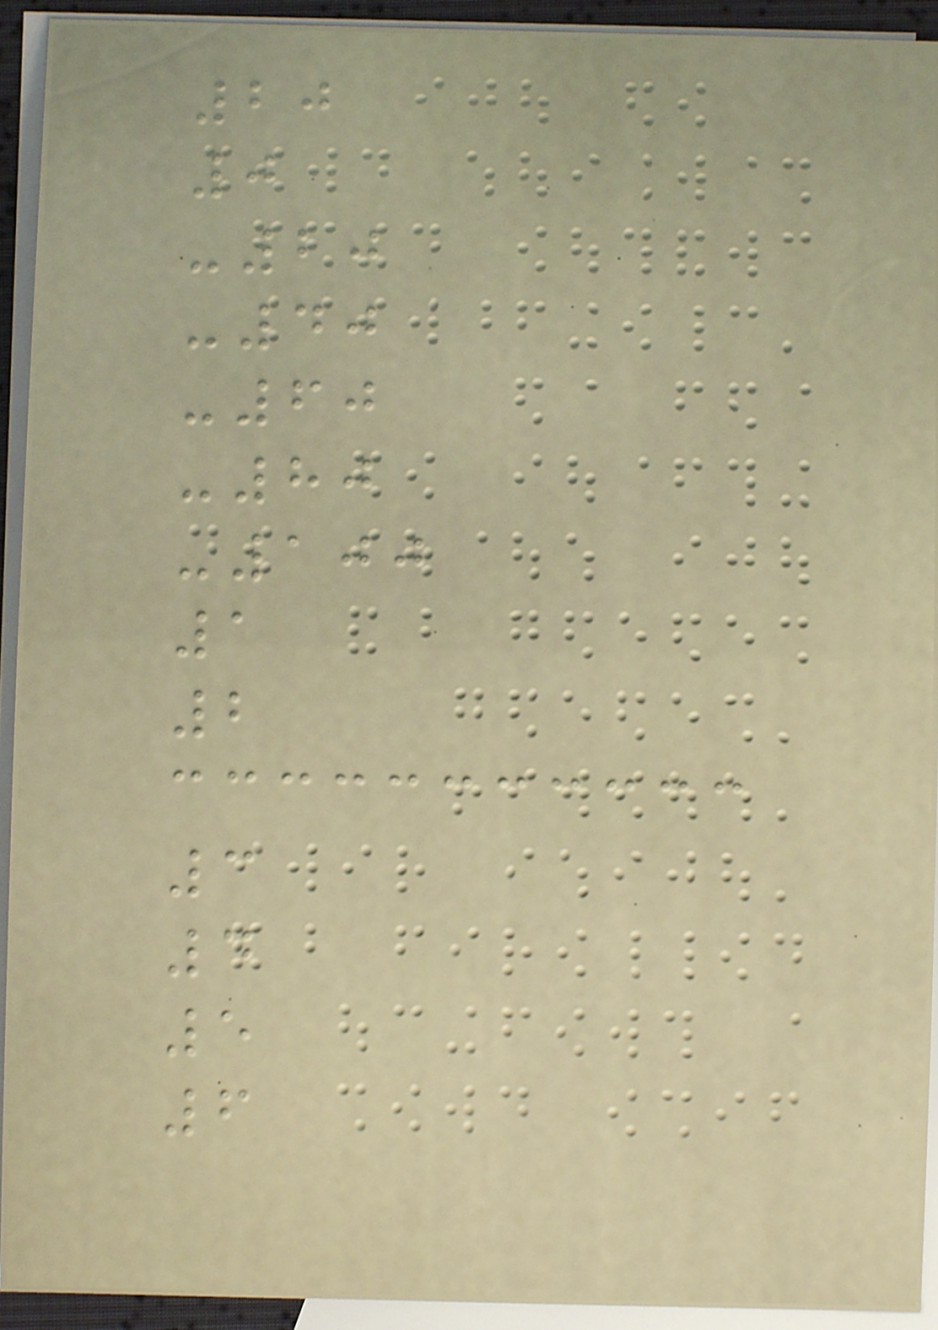20
0
-20
-40
-60
-80
-100
1
2
3
4
5
6
